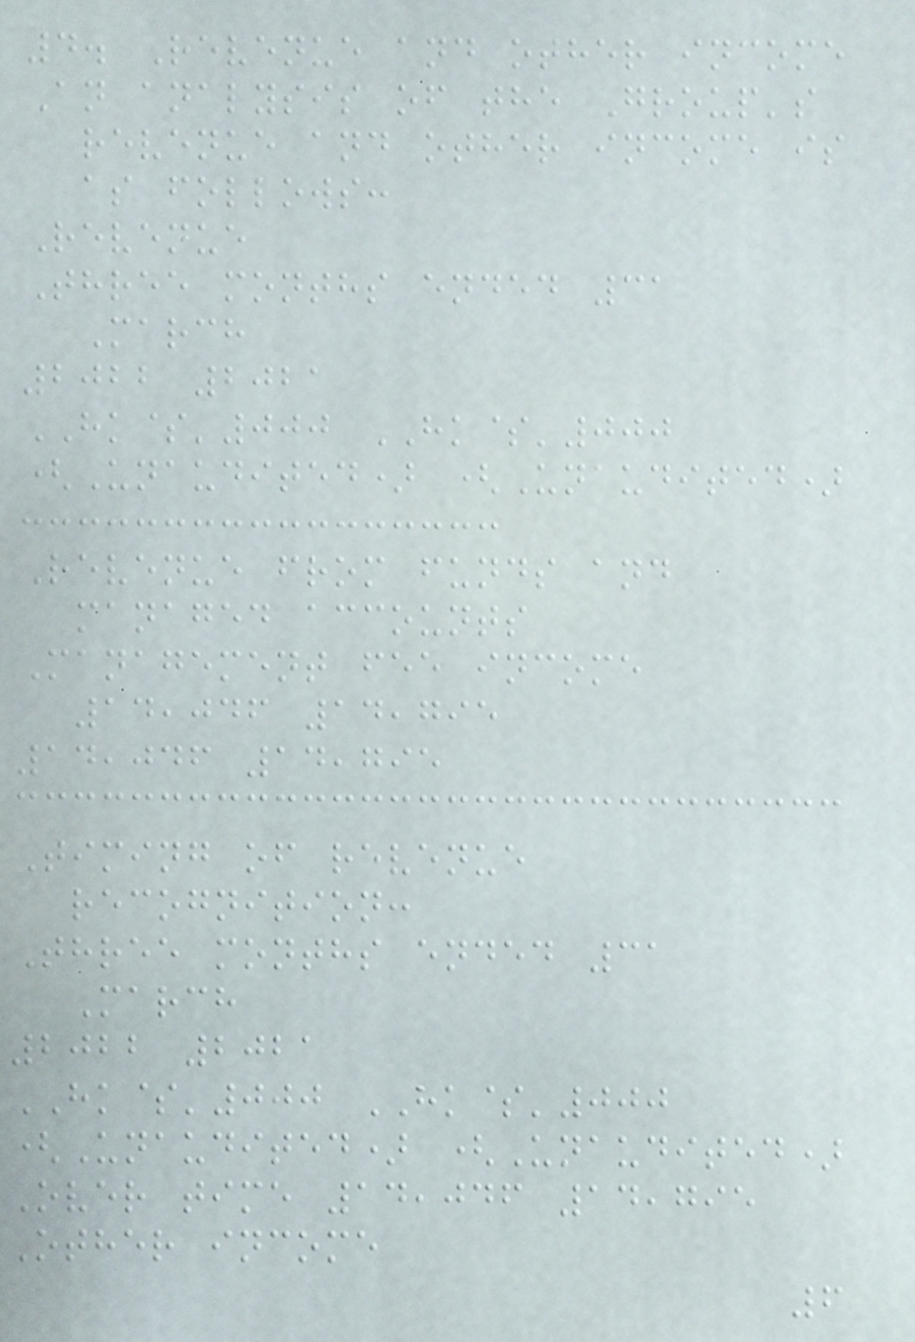4. Revenue and other income
An analysis of the Group's
revenue and other income is
as follows:
Revenue
Three months ended 31
March
2022 2021
HK$'000 HK$'000
(Unaudited) (Unaudited)
Revenue from funds and
managed accounts
Management fee income
14,046 14,795
14,046 14,795
Timing of revenue
recognition:
Three months ended 31
March
2022 2021
HK$'000 HK$'000
(Unaudited) (Unaudited)
Over time 14,046 14,795
Other income
6
